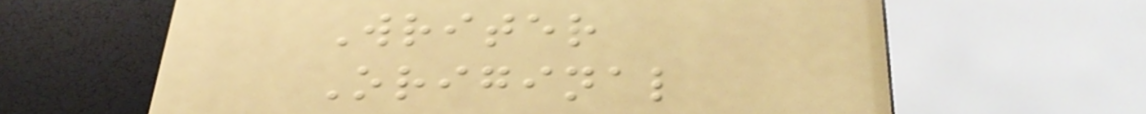Writer
Original
